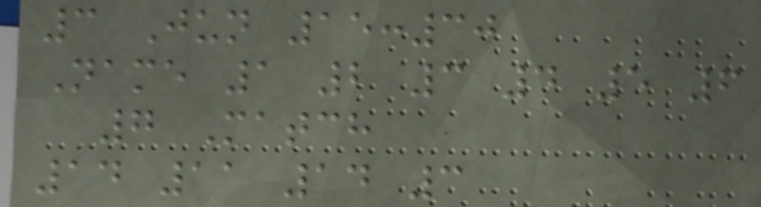3 Jun 15:30
Name 1 2 3 4 5 6
7 Match
14 11 14 3
